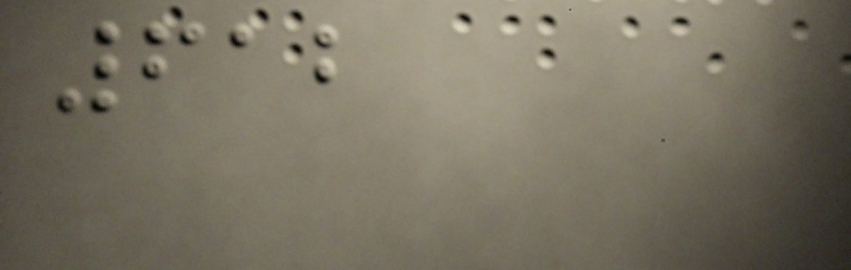612
